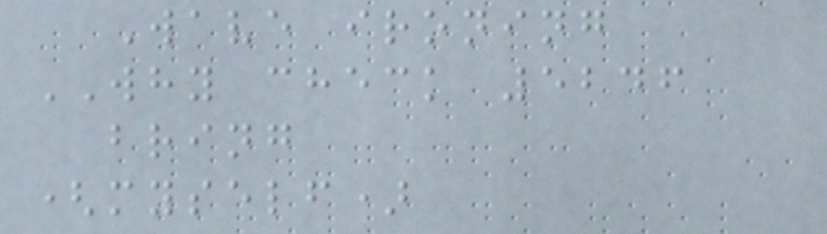Wave ironing
WHY check 5246
bring
(myself)
